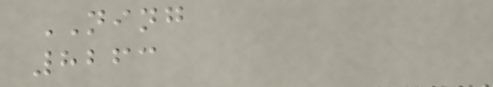NING
8263
